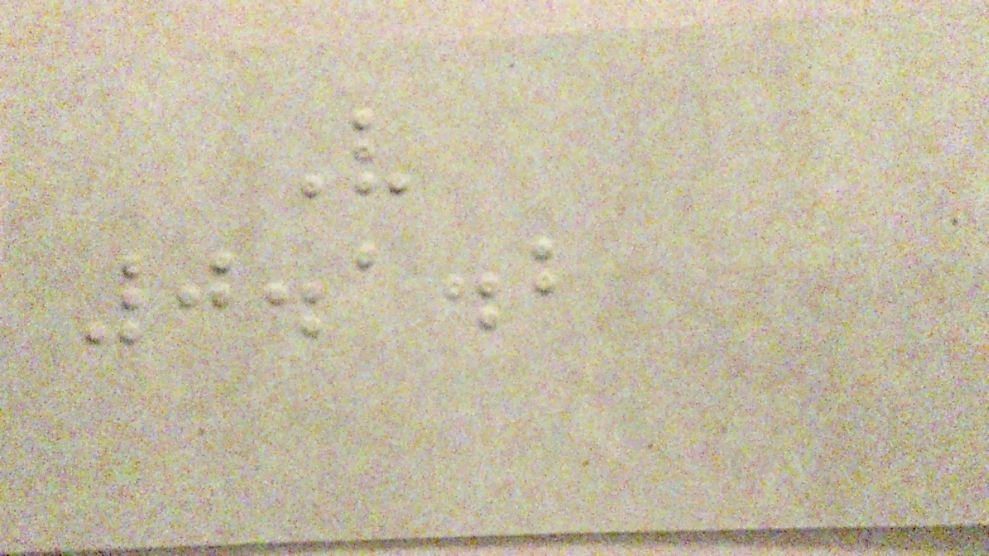V
0.1.2
